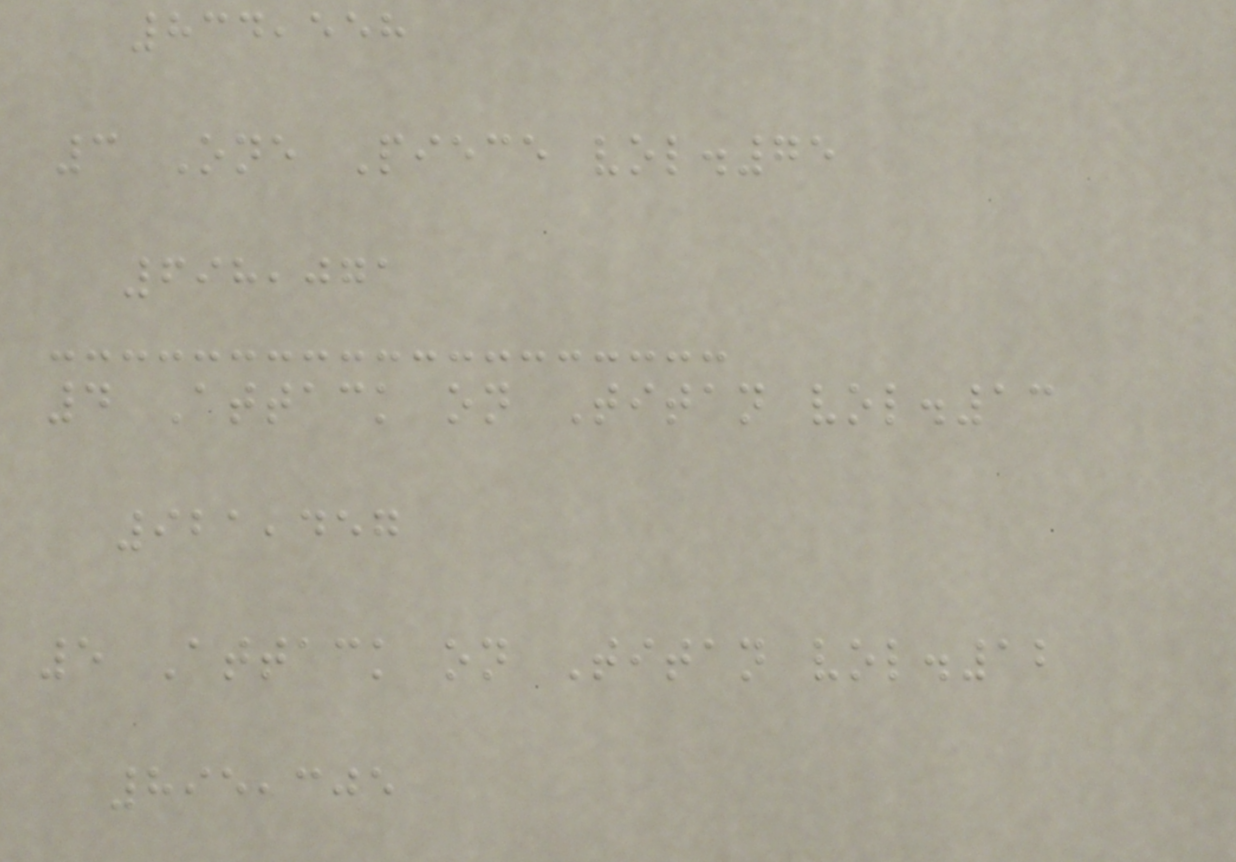834,558
3 One Piece vol.75
698,071
4 Attack on Titan vol.13
921,457
5 Attack on Titan vol.12
895,305
